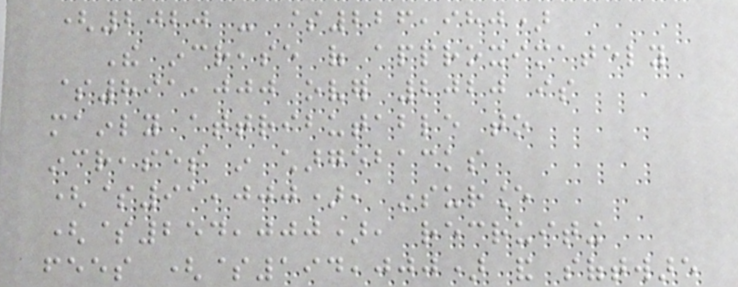(2020 - $226,980)
The increase of approximately
$891,000 over 2020 is
mainly attributable to
increases in chargebacks
($91,000), insurance
($254,000), recruiting
fees ($194,000) and software
